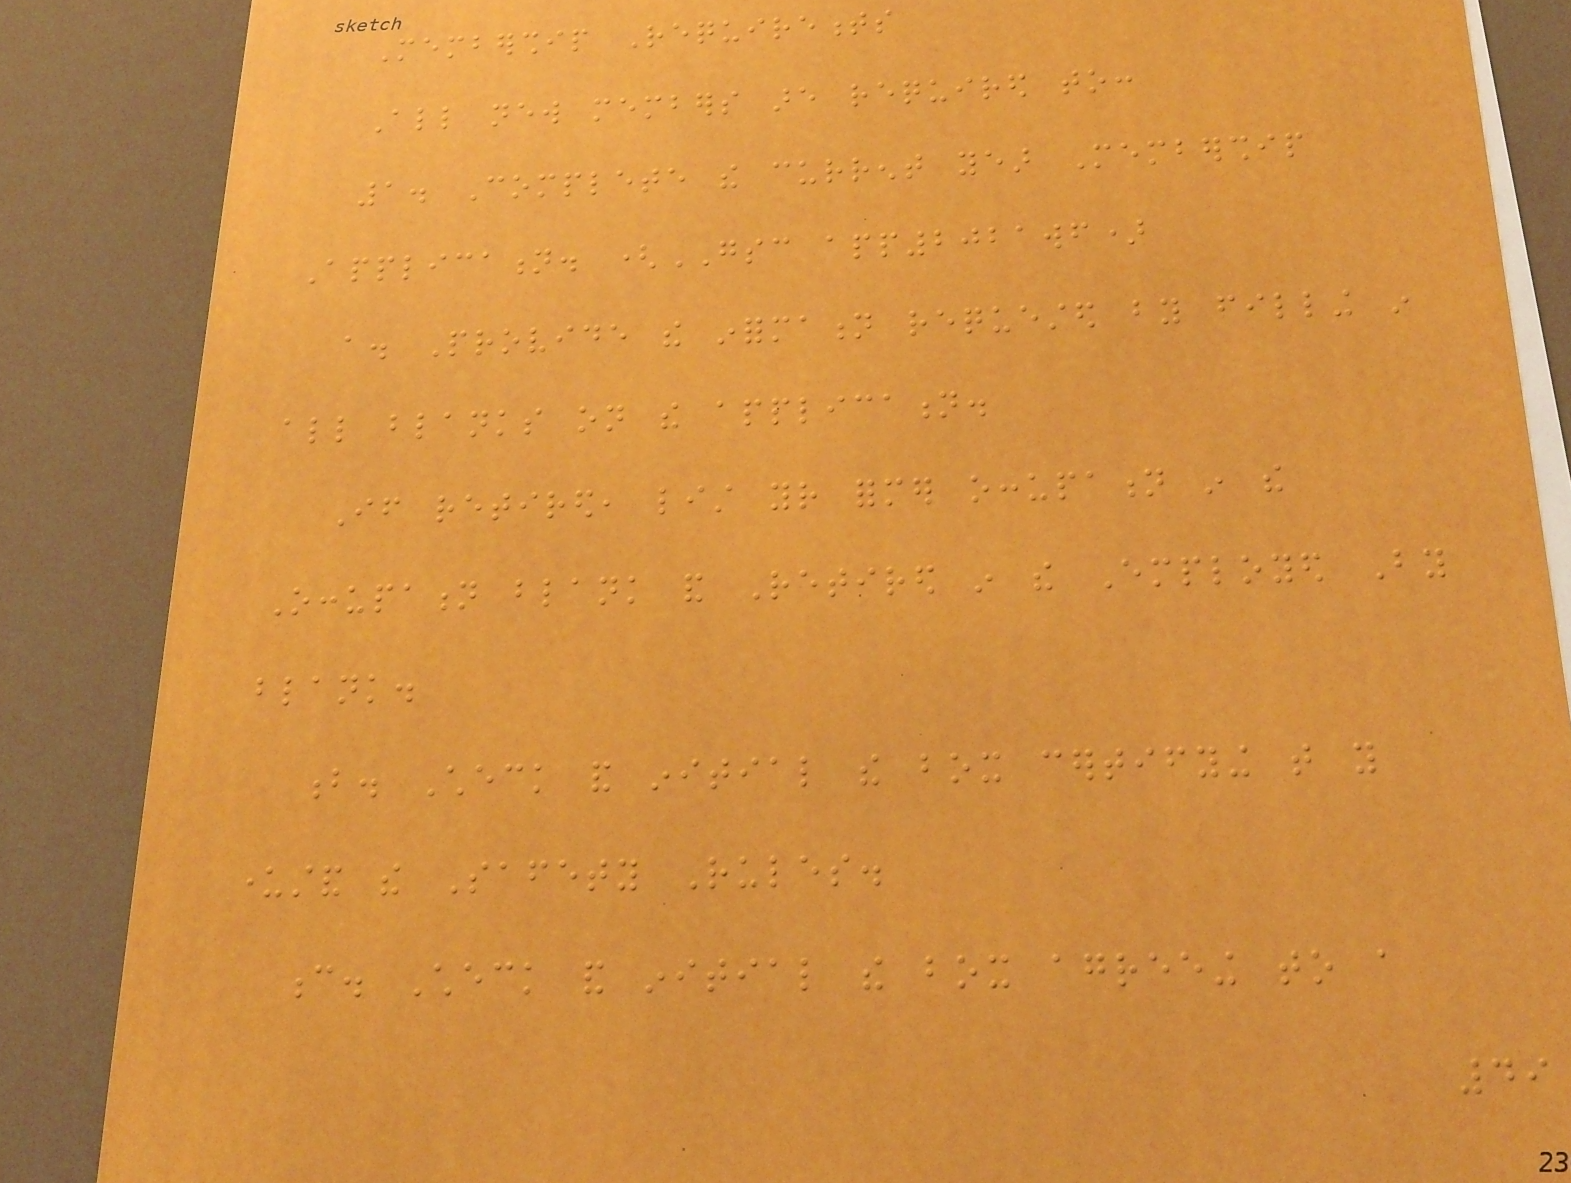Membership Requirements
All new members are required to:
1. Complete the current year Membership
Application. (GSC app2021wf)
a. Provide the information requested by filling in
all blanks on the application.
If retired, list your former occupation in the
Occupation blank and Retired in the Employed By
blank.
b. Check and initial the box certifying that you
understand the Safety Rules.
c. Check and initial the box agreeing to a
49
